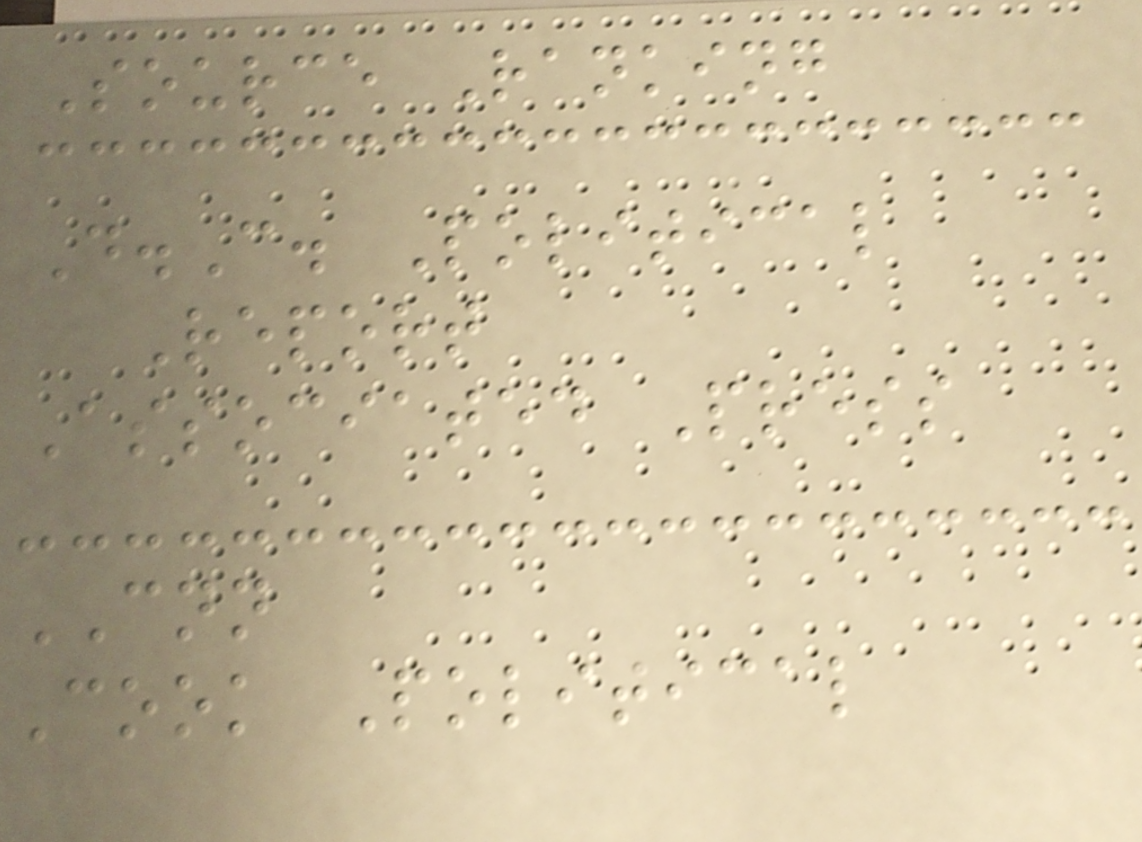Source Ranking
D.C. Political
Report
Associated Press
CNN
Cook Political
